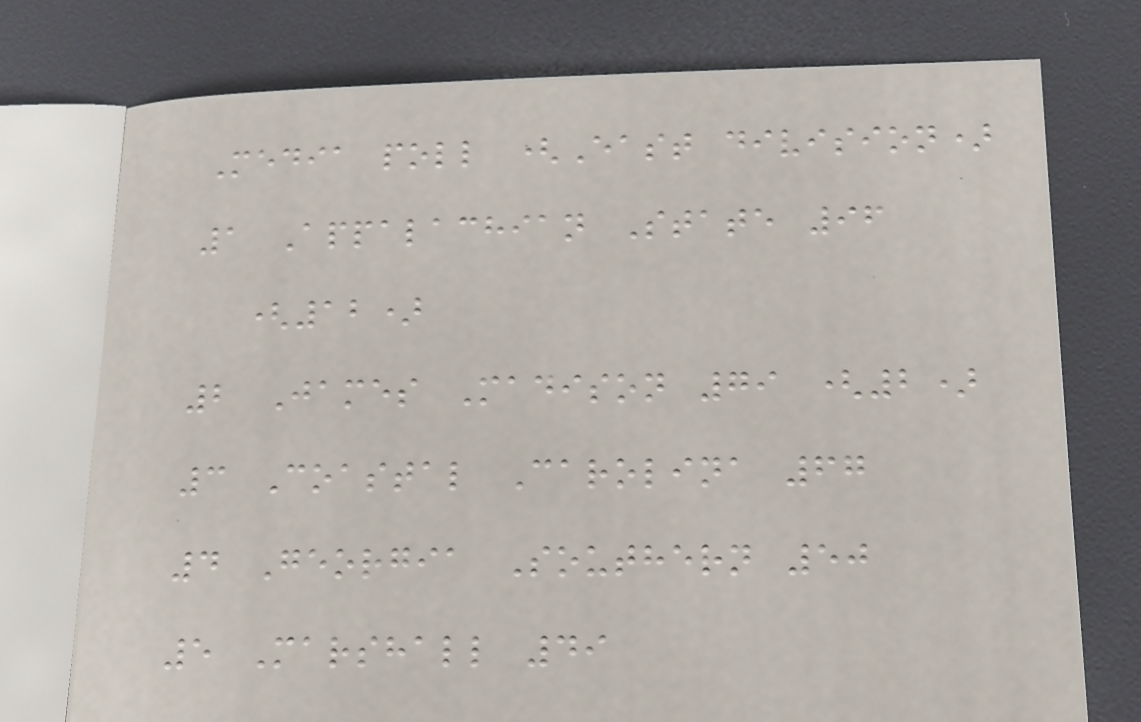Media poll (East division)
1 Appalachian State 96
(12)
2 James Madison 79 (2)
3 Coastal Carolina 67
4 Georgia Southern 50
5 Marshall 49
